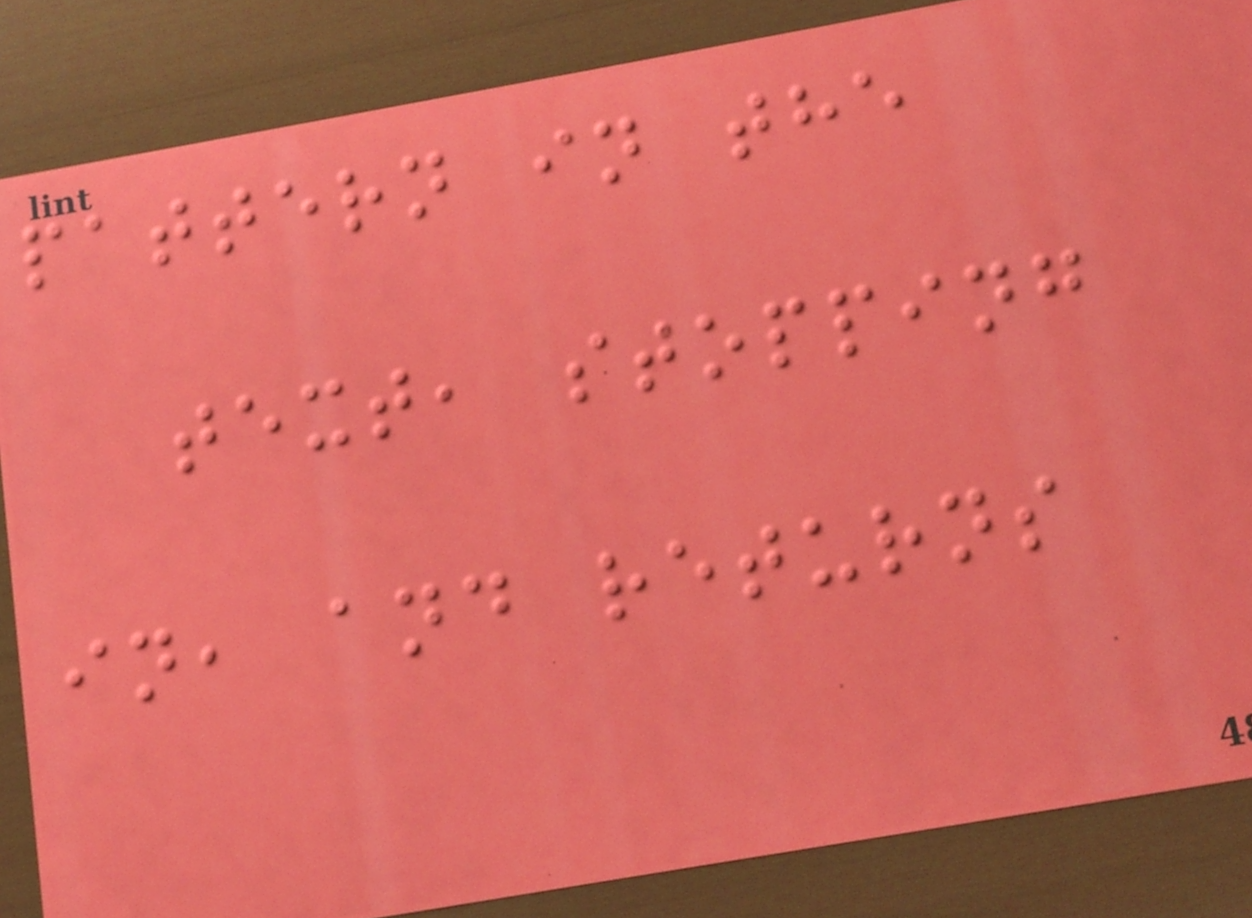pattern in the
text, stopping
in, and returns
